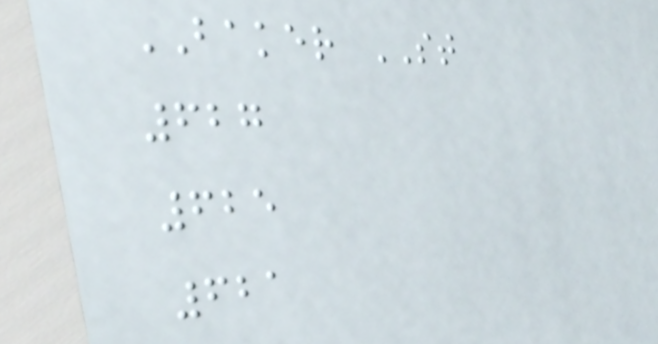BAKER ST
627
625
621
